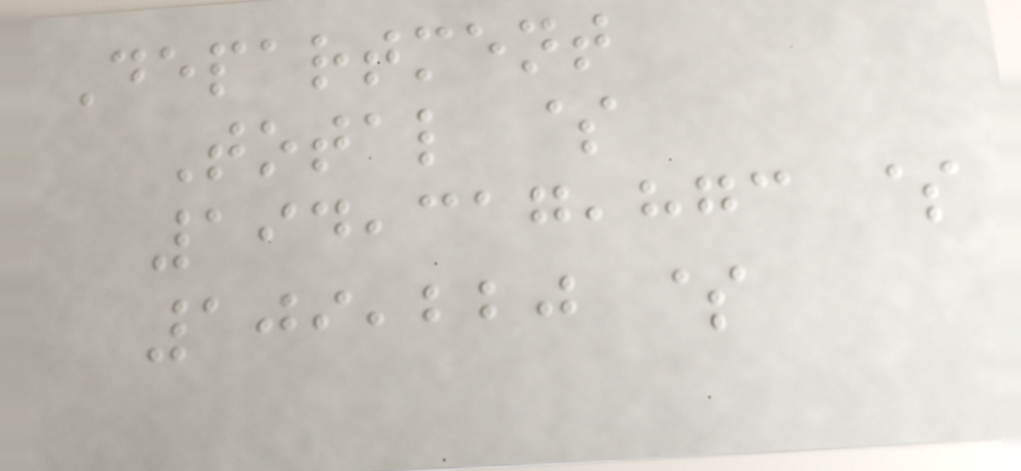Department
Total $
194,317,873 $
109,220 $
